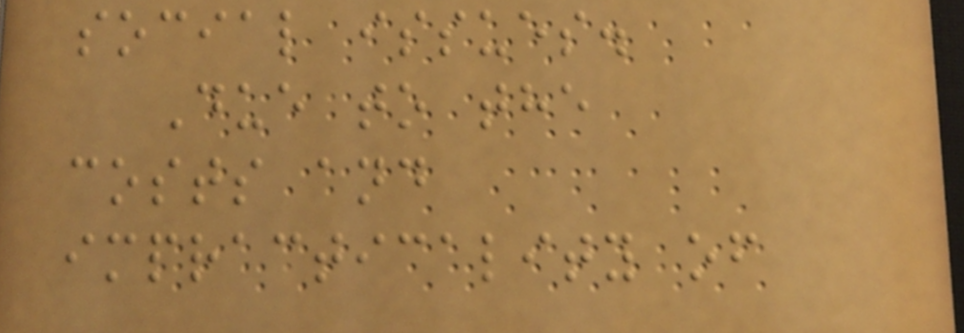social issues.
Due to the
costs and
impracticality of
